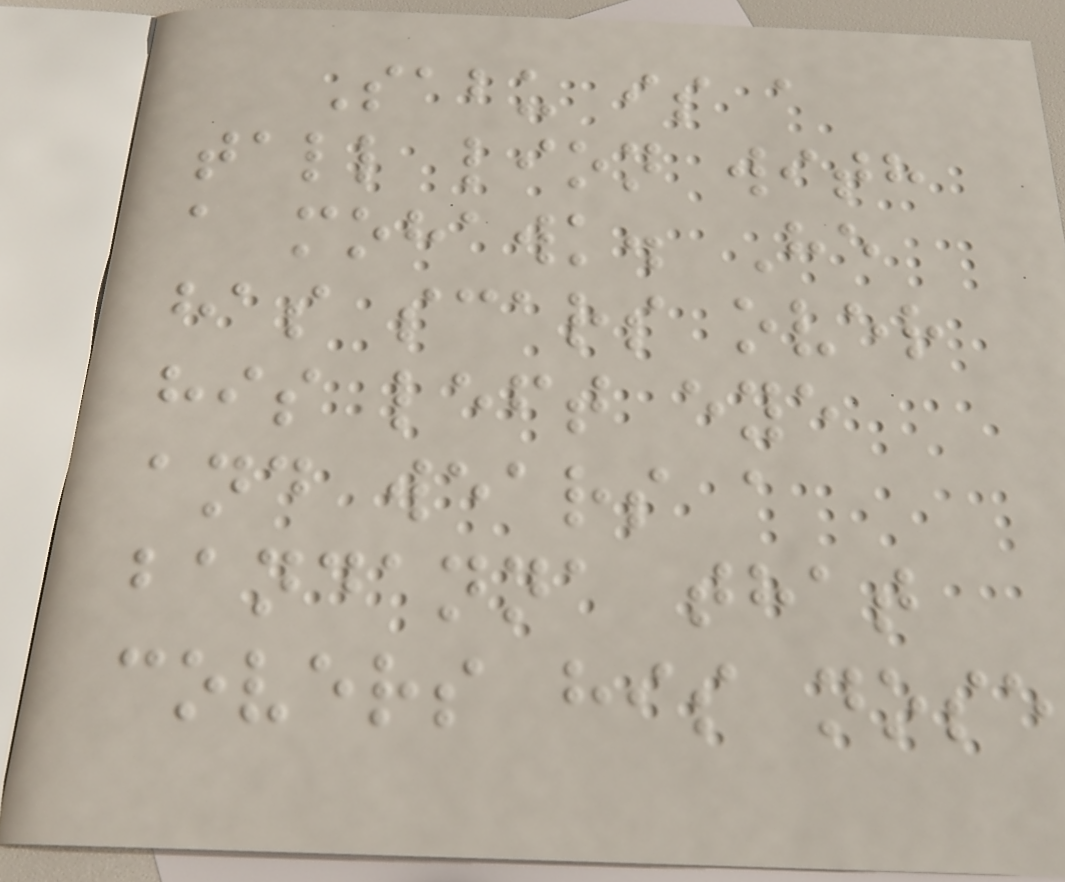Sabu is a
tall lion with
a mohawk. He
has scars over
his left eye
and wears a
bandanna that
covers his nose
